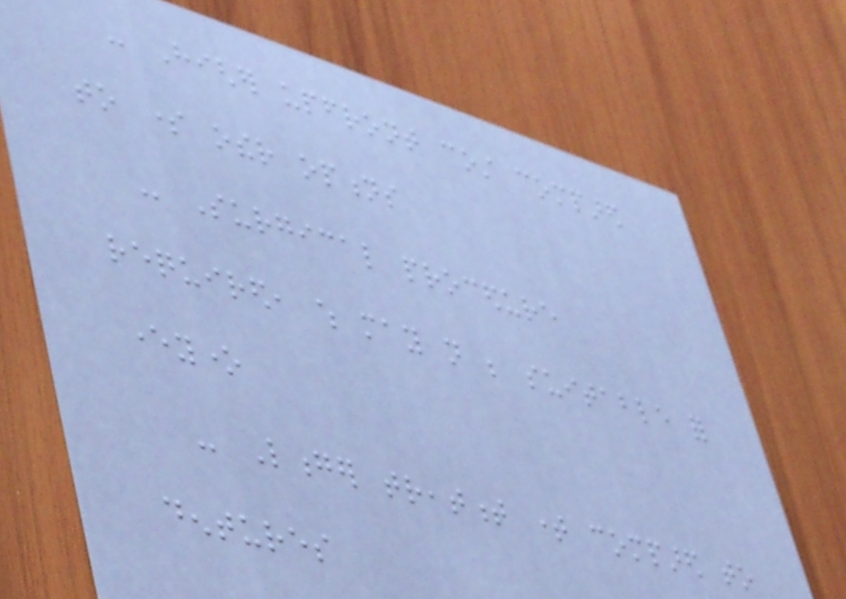- Higher upfront cost compared
to some other options
- Surgical procedure
required, which may not be suitable for
everyone
- Longer treatment time compared to
dentures
